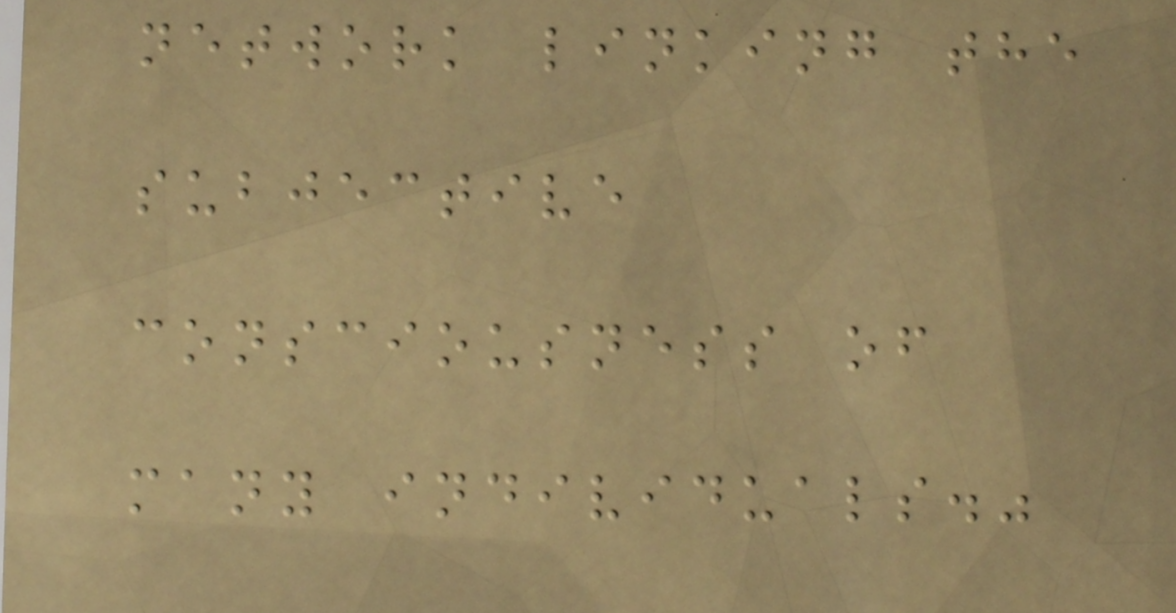network linking the
subjective
consciousness of
many individuals."
